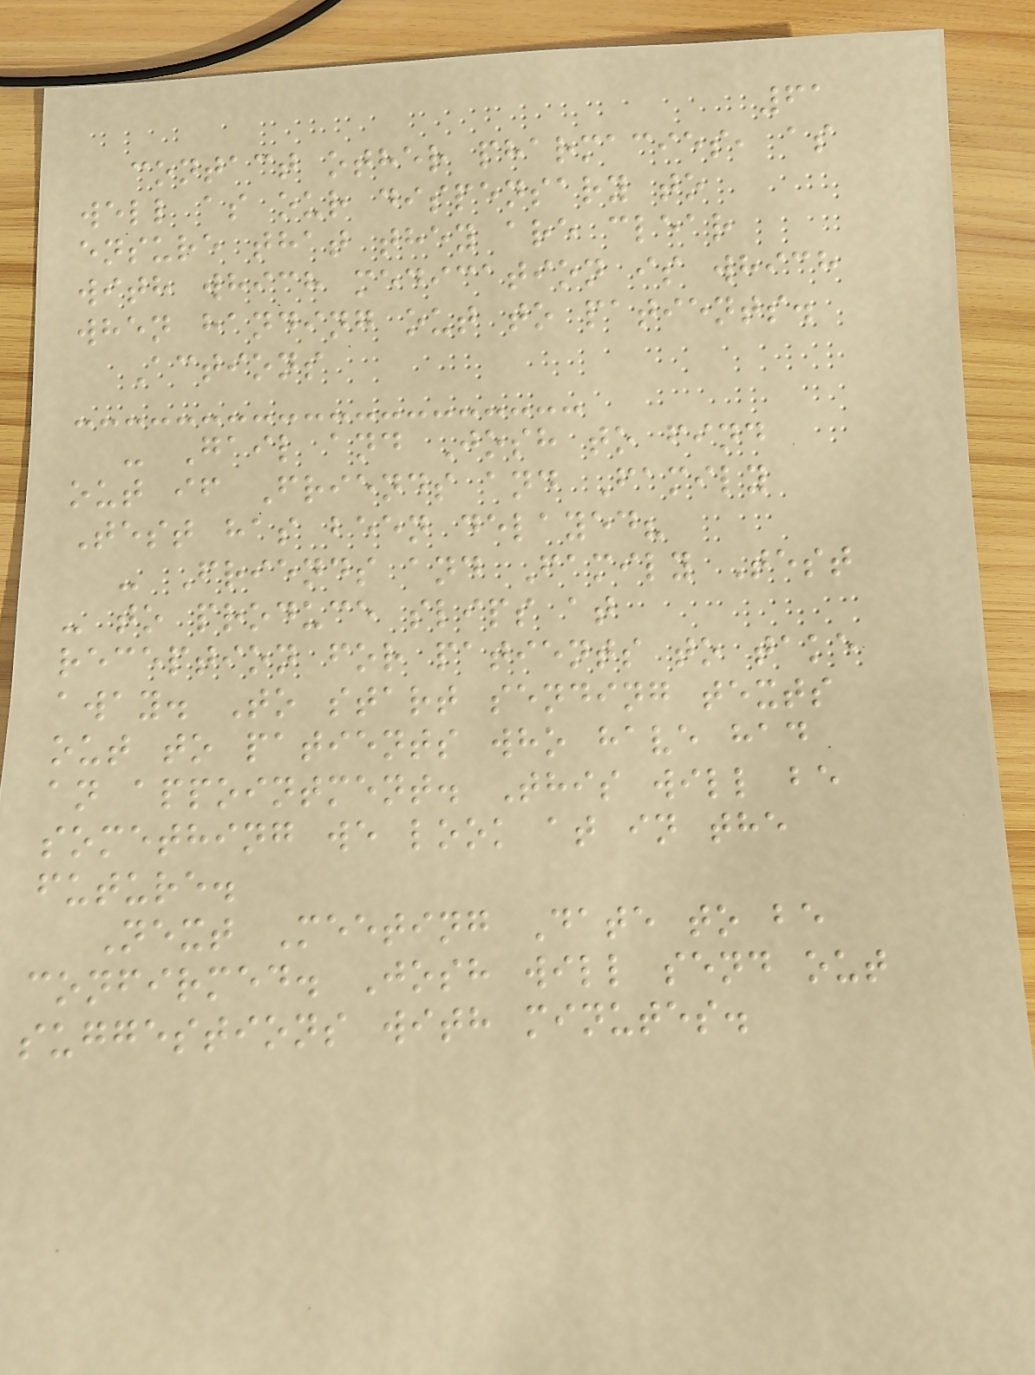61
contact other pharmacies, as
well as our dispensary to
ensure that they are clear
with which medication is which
when handing out to patients.
Actions
- Gail and Josh to find
out if Friends and Family
Test has been delayed?
- Friends and Family Test
- to produce slips at
reception for patients to take
away. To start sending texts
out to patients who have had
an appointment. This will be
something we look at in the
future.
Next Meeting Date to be
confirmed. Josh will send out
suggestions with minutes.
